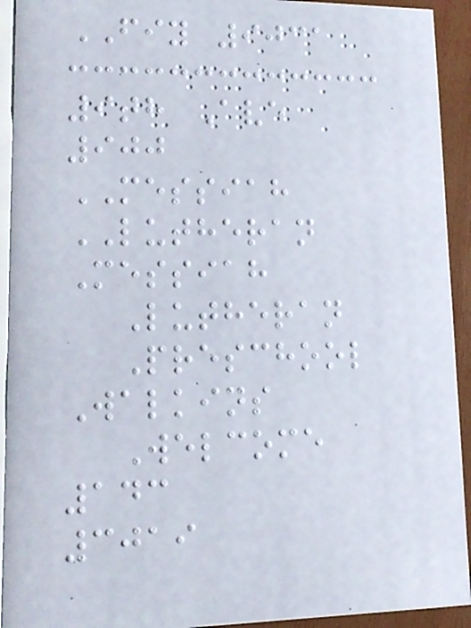FIY 9031
9th Ave
900
MESSIAH
LUTHERAN
Messiah
Lutheran
Preschool
Walkins
Welcome
143
3019
